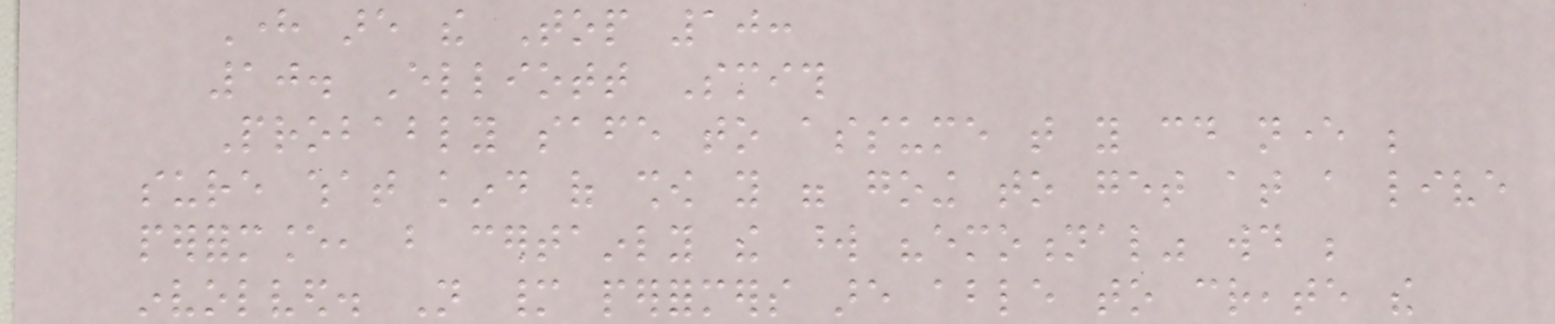Here are the Top 10:
10. Elliott Smith
Probably safe to assume that you could never be
sure what kind of show you were going to get at a live
performance, but certainly the word "emotional" would be
involved. Not many performers are able to create the
